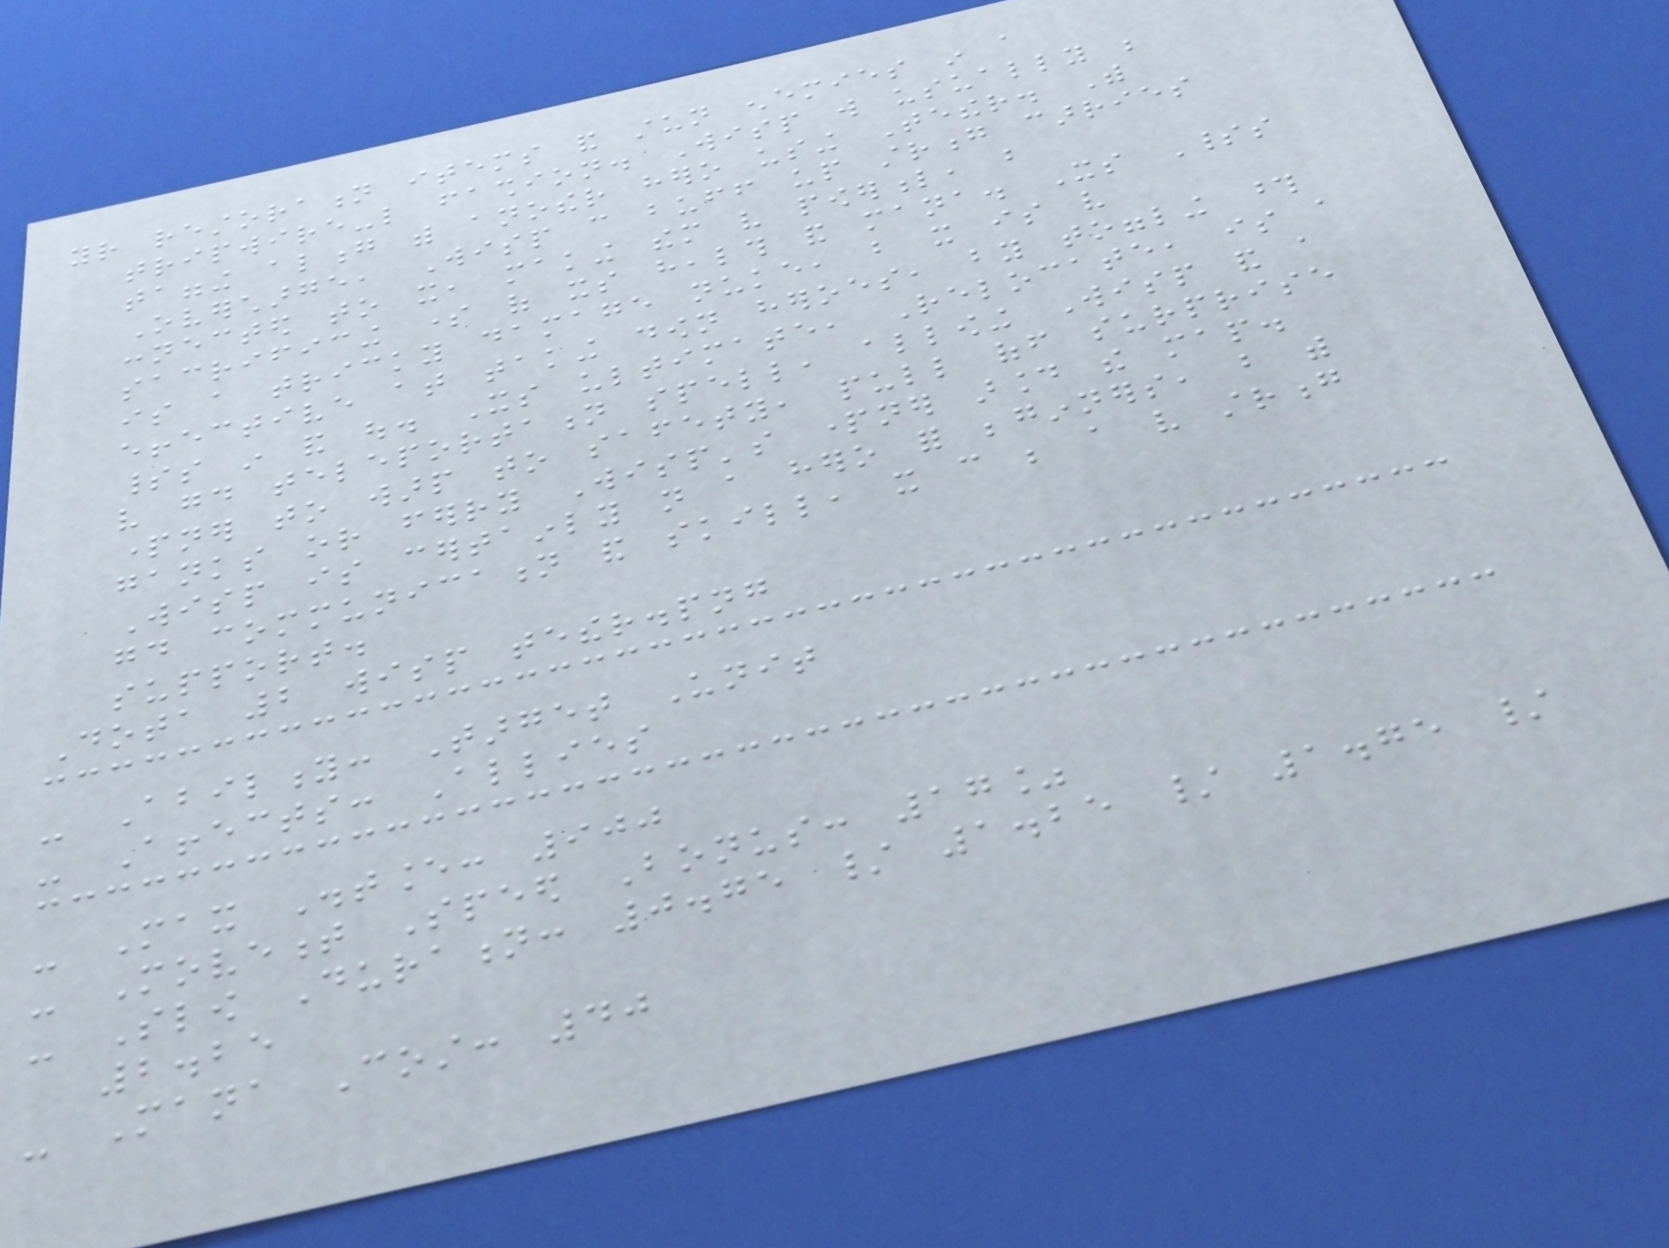your restoration items and stun enemies in a
tripwire-like fashion. Wisp will usually be
tagging along with another hero using Tether. With
Overcharge, Wisp can buff up strong carries
connected to it, making them very powerful, but
sacrificing some of its health and mana. Its Spirits
is a tricky damage nuke, but it is very
effective at taking down heroes, by toggling those
spirits in and out. Its ultimate, Relocate, is a
very good teleportation spell, allowing Wisp and a
partner to warp to safety, pull off surprise
ganks or ferry Wisp's partner around the map.
Wisp is certainly not a hero for beginners, but with
good communication and skill, it can be a very strong
support.
Dota 2 wisp tether.png
- Ability: Target Unit
- Affects: Allies
- Max Distance: 900
- Movement Speed Bonus: 17%
- Slow Duration: 0.75 / 1.25 / 1.75 /
2.25
- Mana Cost: 40
